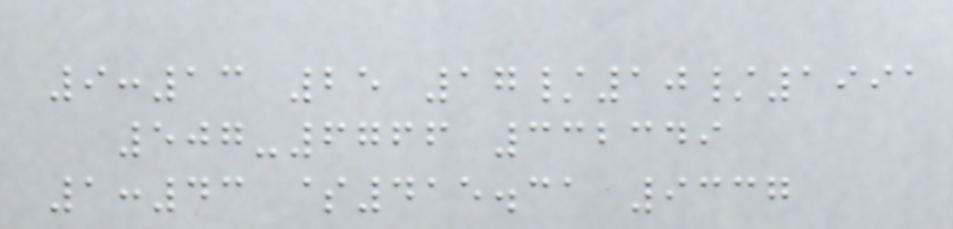9:13 25 17/10/1991
507-6766 332349
1:43 $415.31 9337
